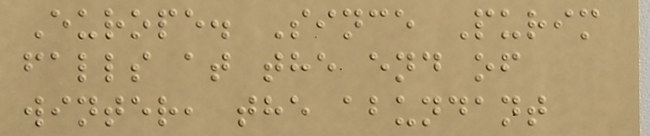Europe. Since Purim
falls at the end of
winter, the abundant
